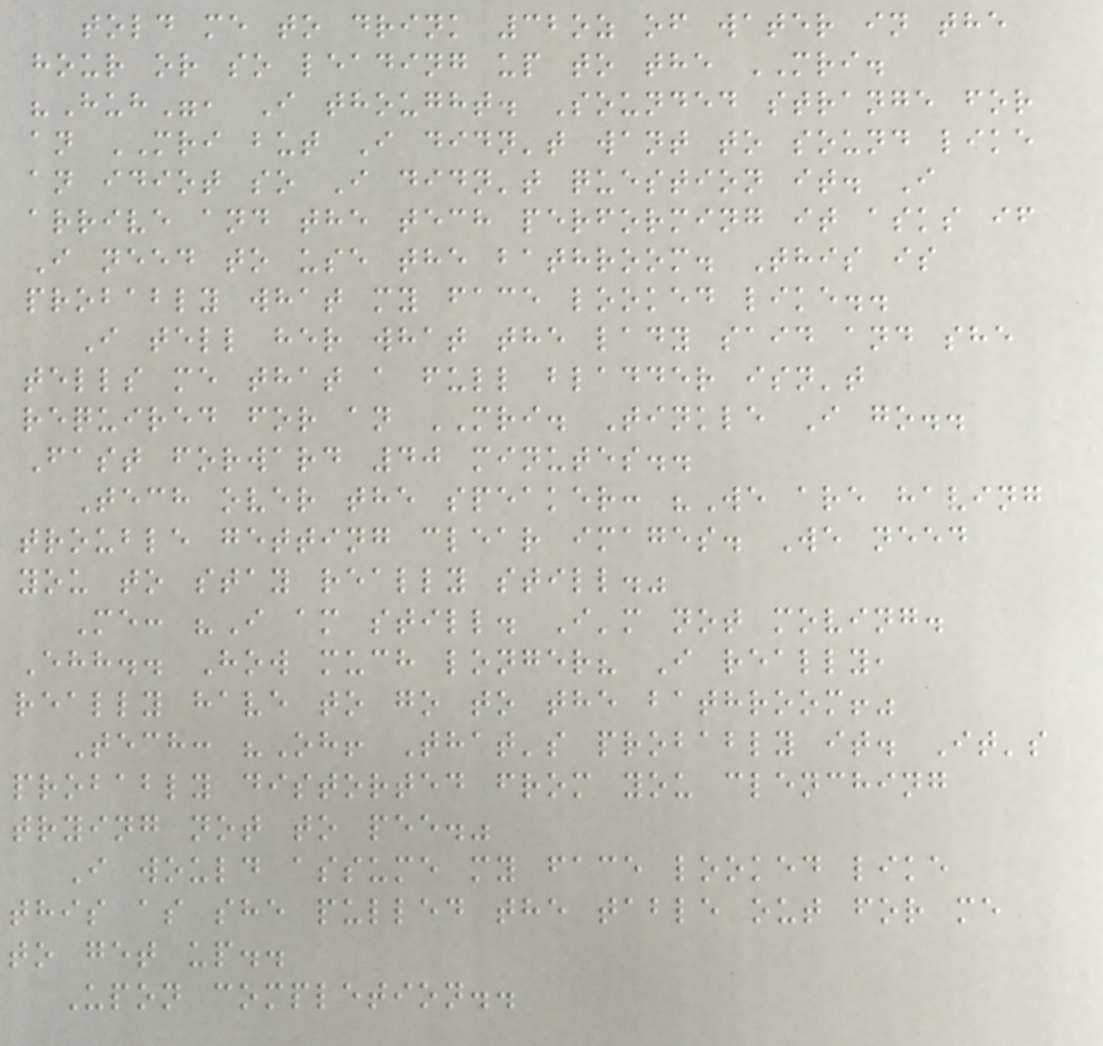told me to drink 32oz of water in the
hour or so leading up to the MRI.
"Huh", I thought. Sounded strange for
an MRI but I didn't want to sound like
an idiot so I didn't question it. I
arrive and the tech performing it asks if
I need to use the bathroom. This is
probably what my face looked like..
I tell her what the lady said and she
tells me that a full bladder isn't
required for an MRI. Tinkle I go..
Fast forward 40 minutes..
Tech over the speaker: "We are having
trouble getting clear images. We need
you to stay really still."
Me: "I am still. I'm not moving.
Ehh.. How much longer? I really,
really have to go to the bathroom!"
Tech: "Oh! That's probably it. It's
probably distorted from you clenching
trying not to pee."
I would assume my face looked like
this as she pulled the table out for me
to get up..
Upon completion..
